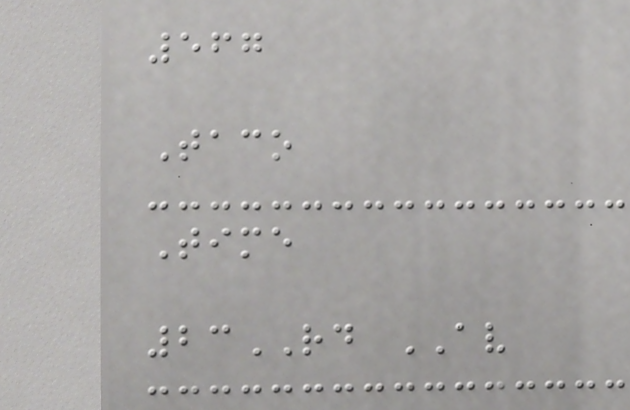567
Taco
Time
23RD AV
